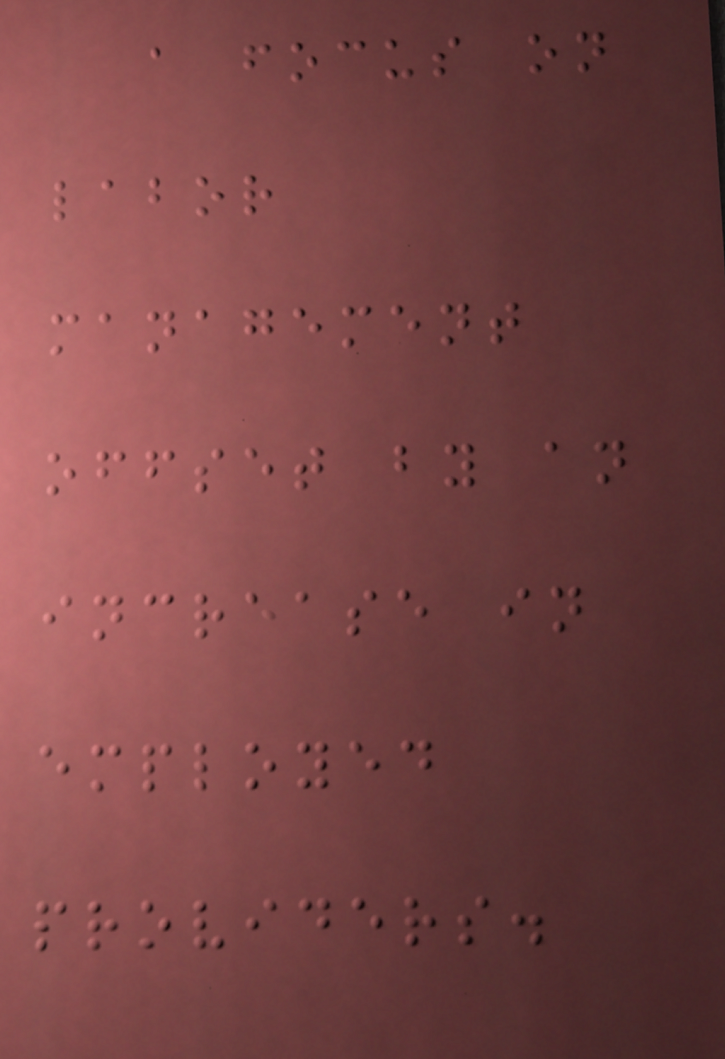a focus on
labor
management
offset by an
increase in
employed
providers.
